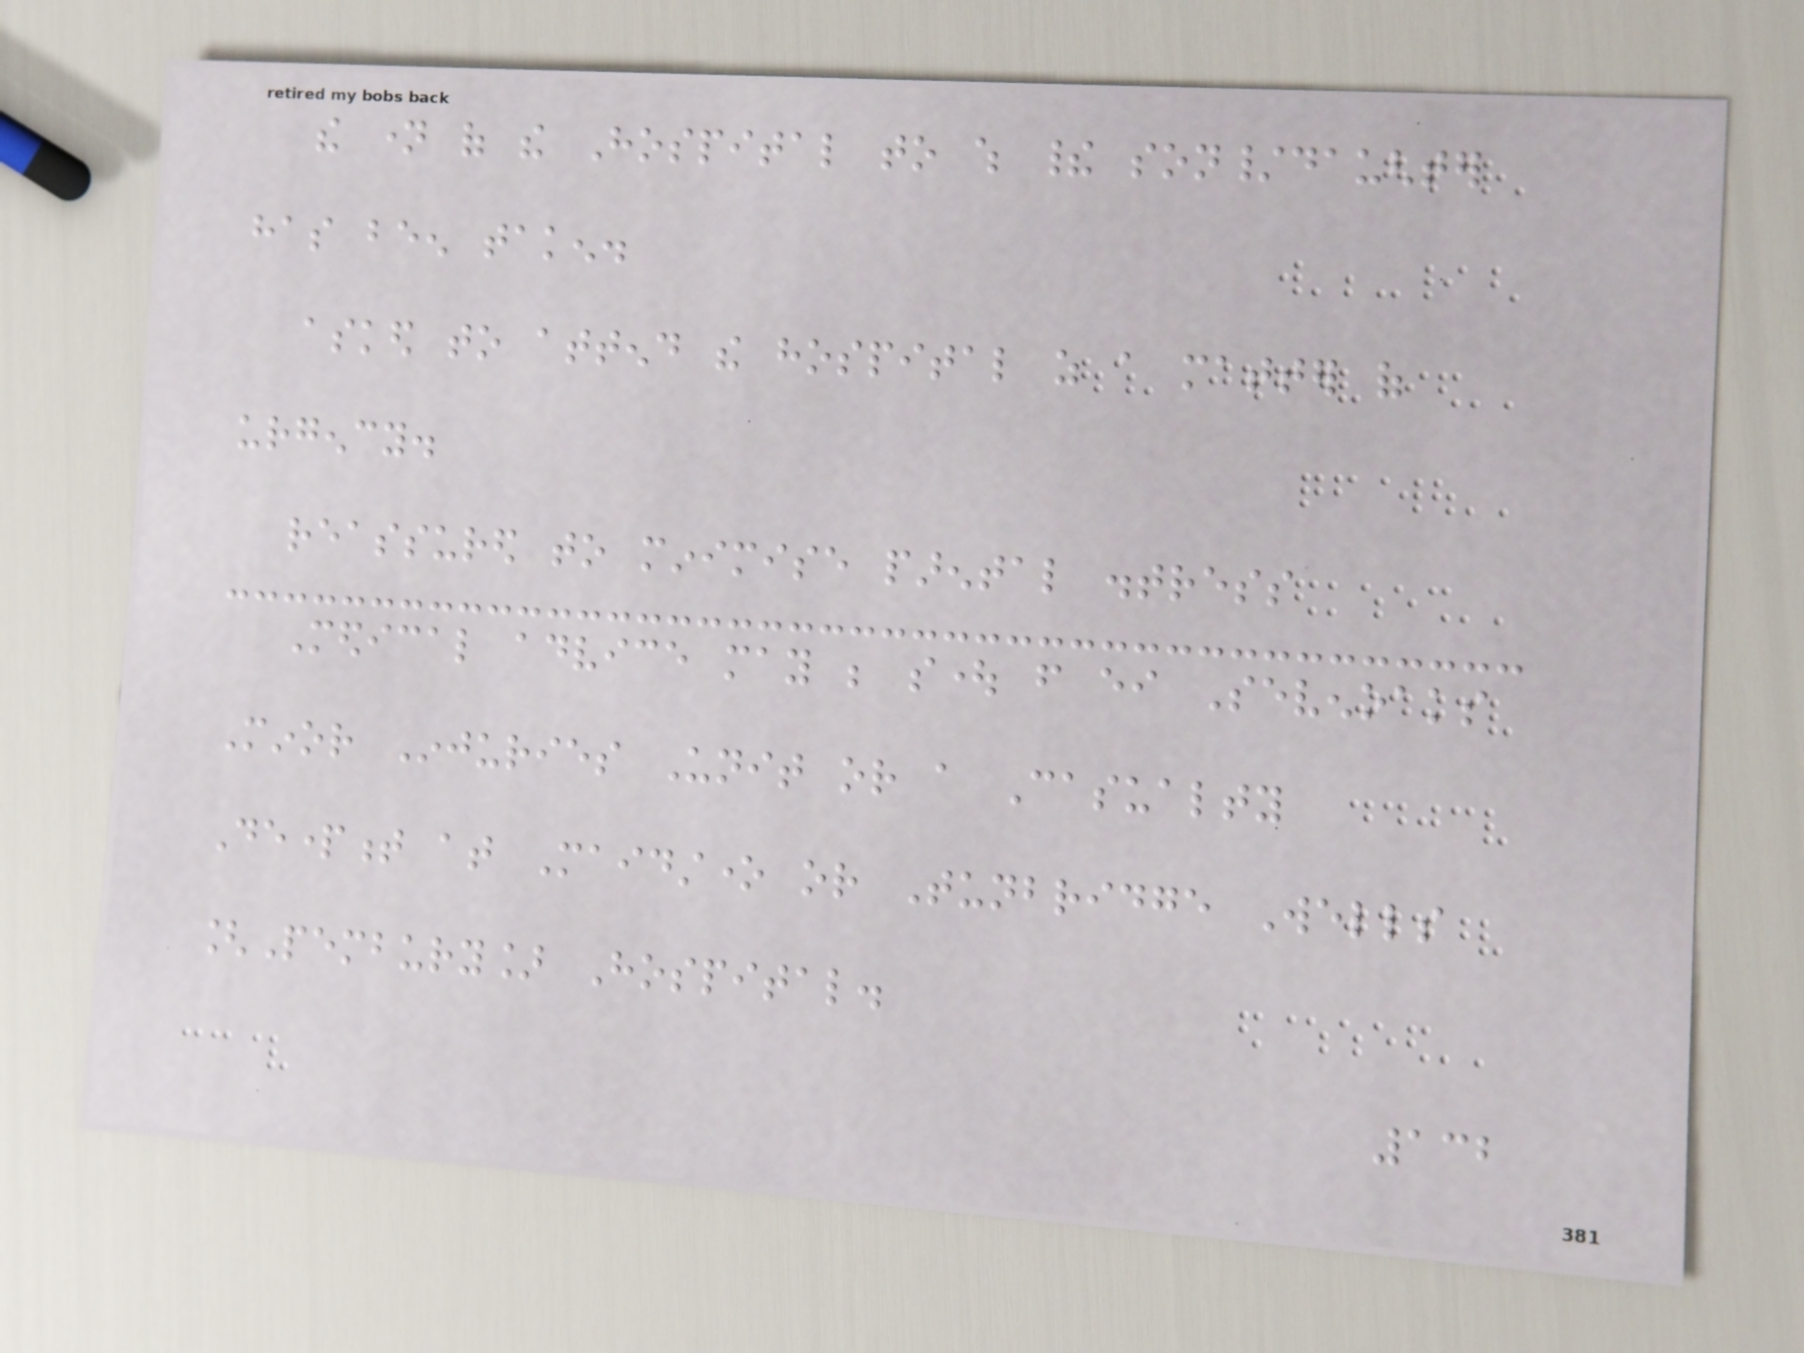the name of the Hospital to which their son/daughter
has been taken.
asked to attend the hospital as a matter of
urgency.
reassured to minimise parental distress
Medical advice may be sought from either Sevenoaks
Minor Injuries Unit or a Casualty
Department at Maidstone or Tunbridge Wells
[Pembury] Hospital.
132
